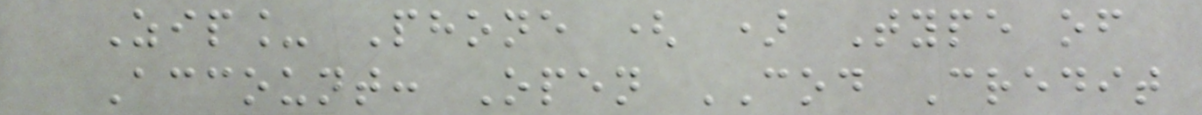Zip_ Phone ( ) Type of
Account: Open COD Credit
